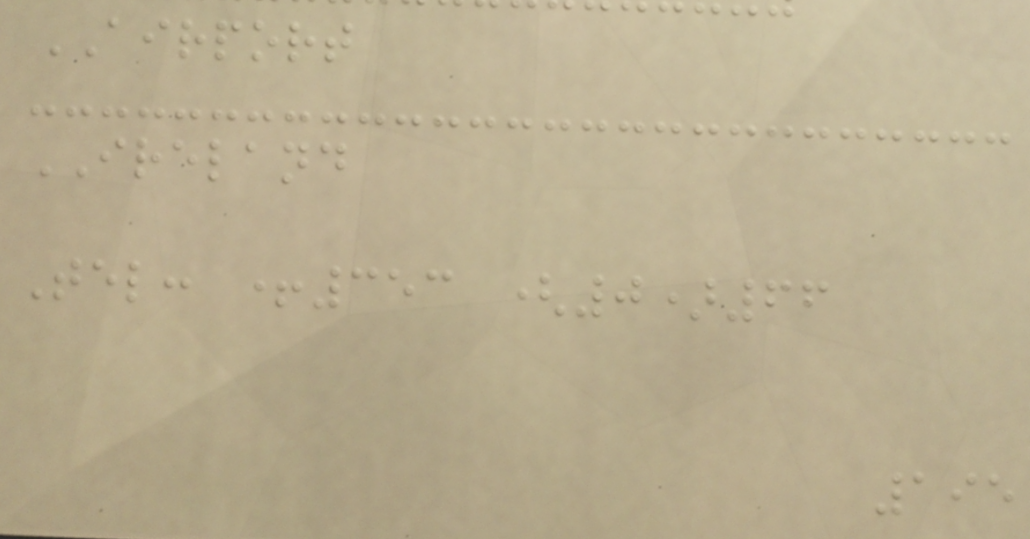AIRPORT
IRELAND
Tel: +353 (0)66
195
